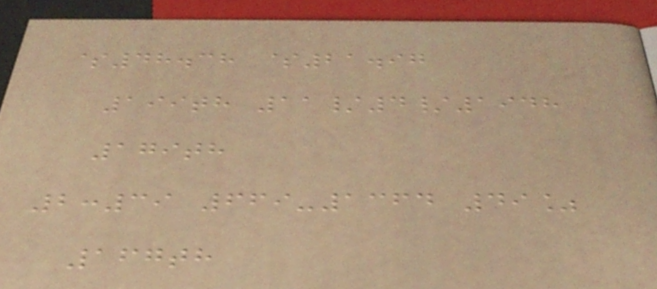$48.38 $21.97
199th 11/4/1948
179th
2:39 669-1364 49%
167th
